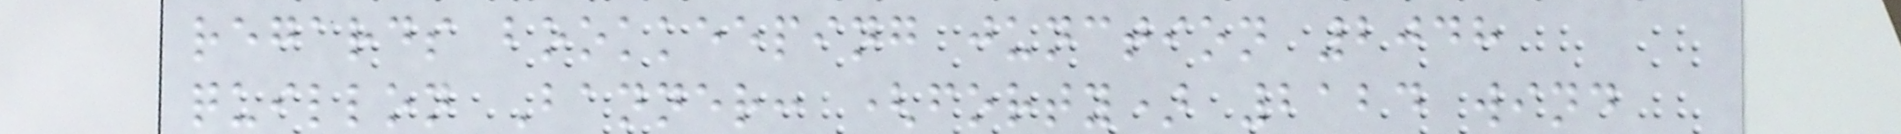regards bookkeeping junction 2048
quillon Banner: (forty) 2124 wind
